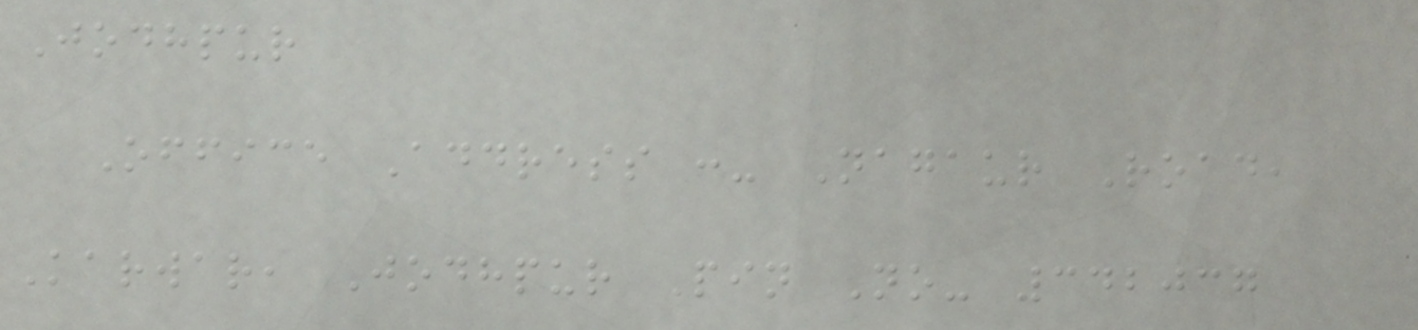Jodhpur
Office Address :- Nagaur Road,
Karwar, Jodhpur Pin No- 342037
